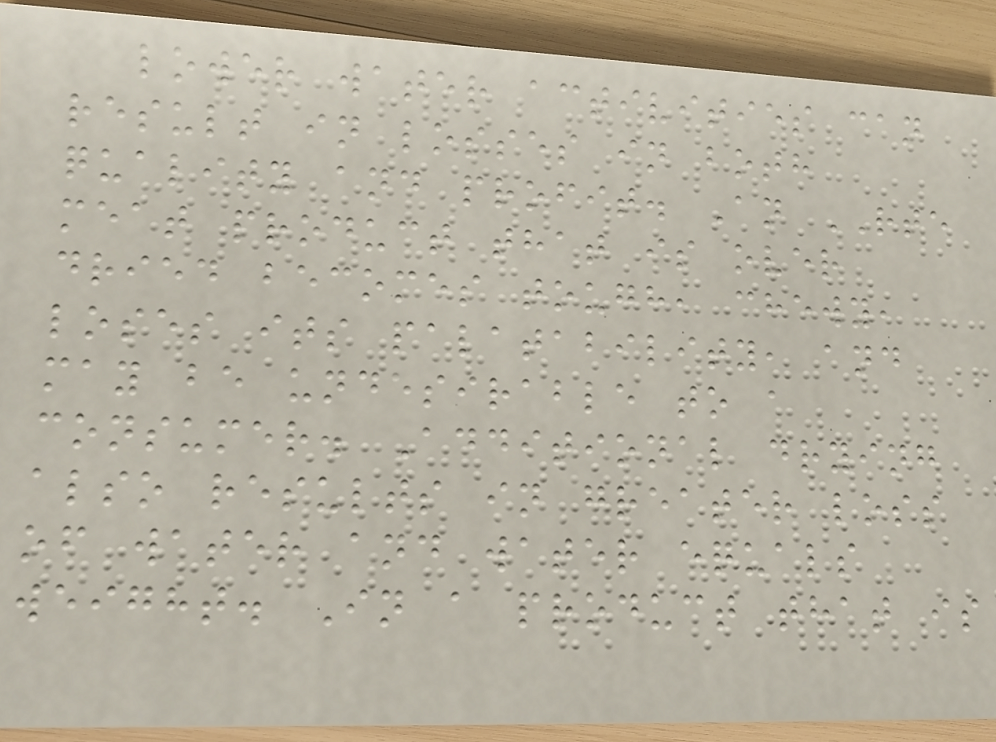lower water activities can
result in losses in both
quality and profit. An RTE
meat product that is over
dried becomes tough, chewy,
loses its palatability, and
may be undesirable to a
consumer. Additional drying
also results in greater loss
of water and water equals
weight. In a product that is
